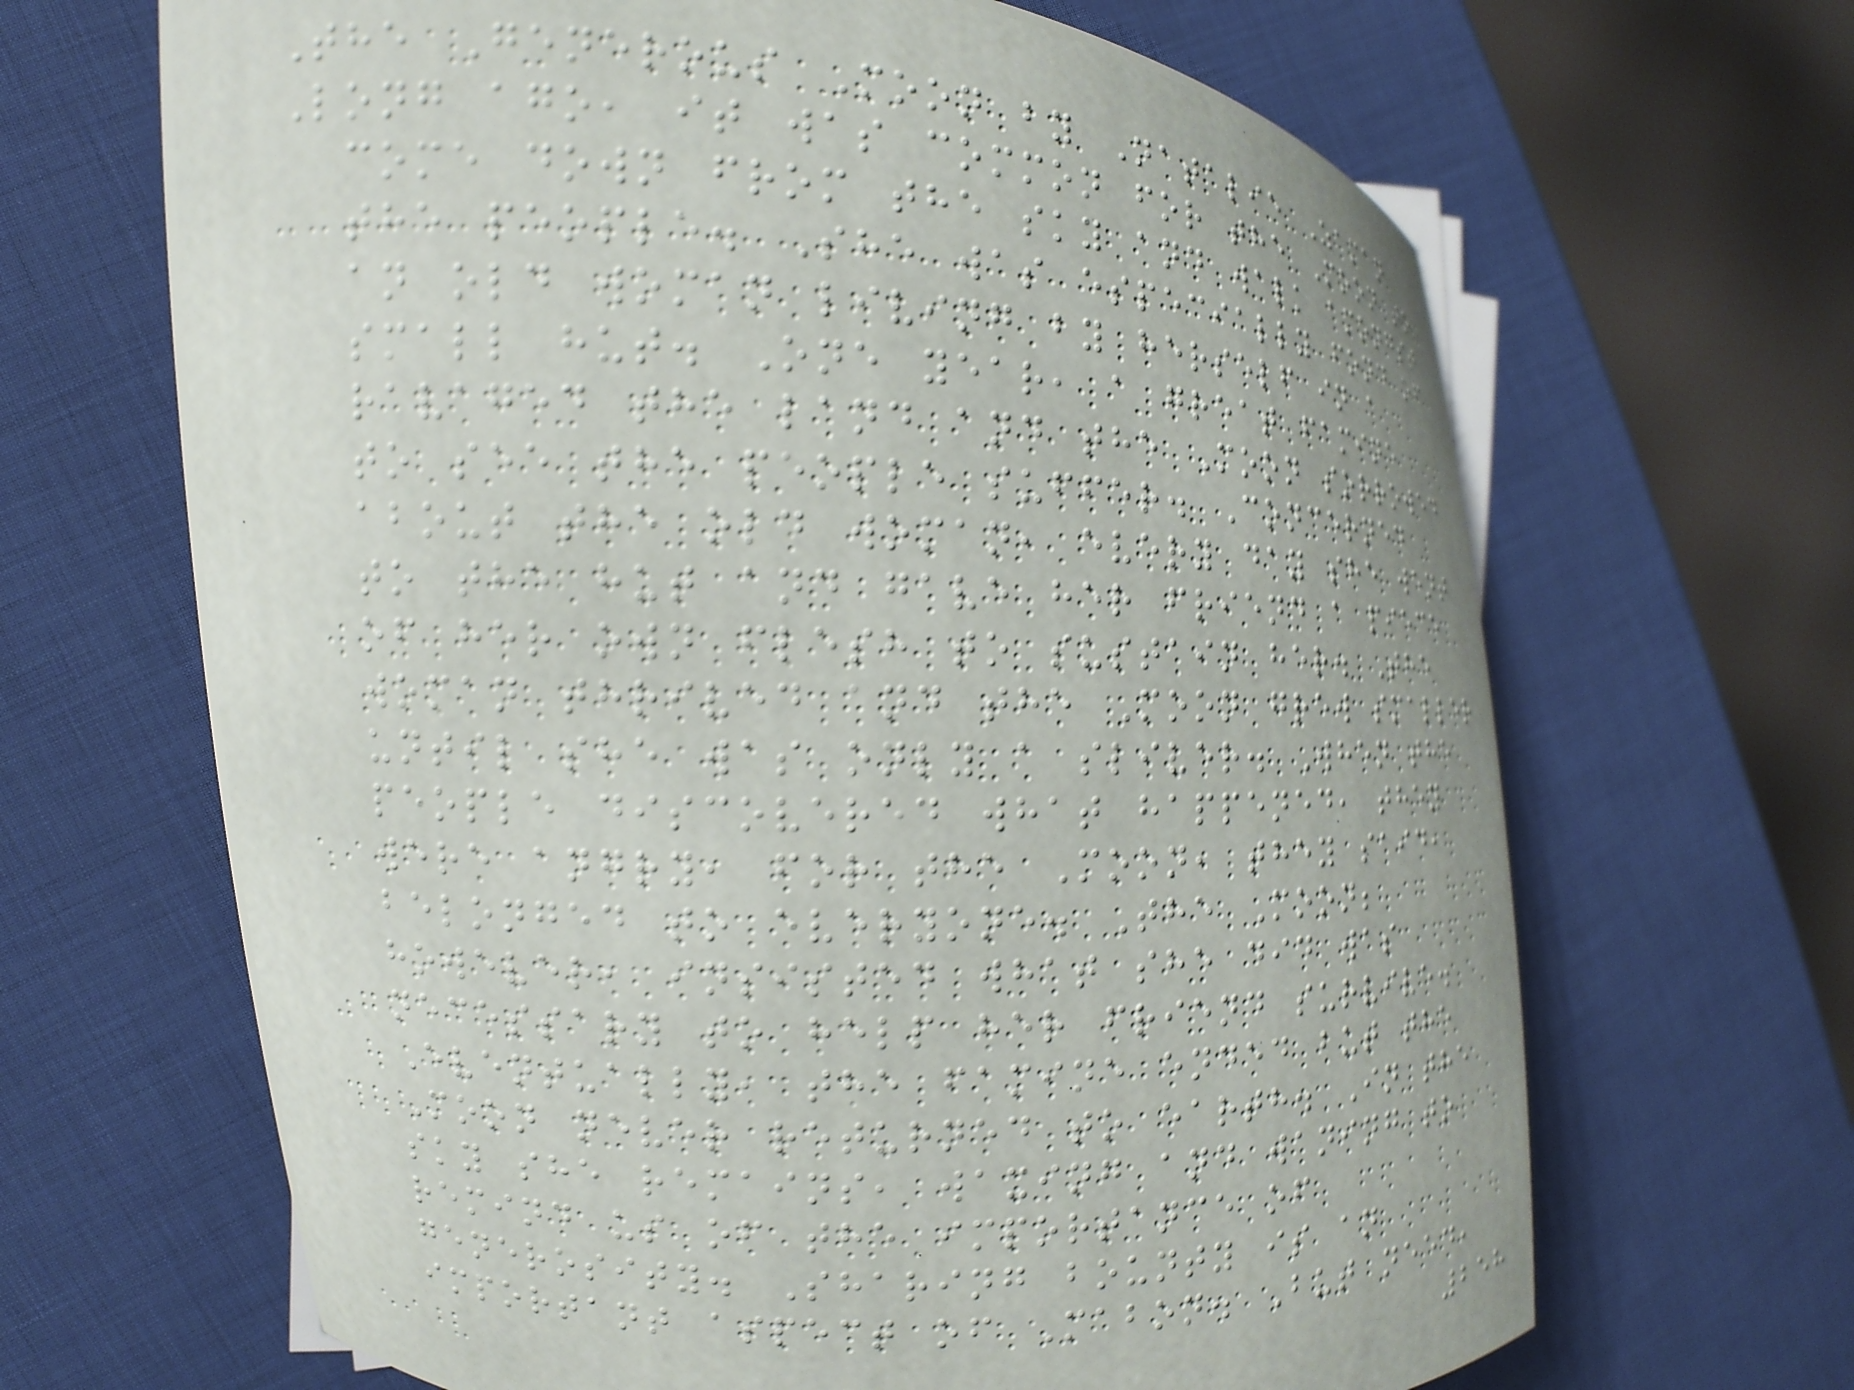The Generous Moon by Natalie Zaman
Long ago, it was common for the Moon to
come down from the sky and walk amongst
the people. She was especially fond of
an old woman living by herself in a
small hut. One year, a great famine
ravaged the land and the Moon sorrowed
to see the people suffer. Concerned
about the old woman, every day she went
to the hut and gave her friend a piece
of her own flesh to sustain her. The
woman thrived and the Moon grew smaller
until she was only a sliver. When the
people discovered what happened, they
were angry, for the Moon, they said,
belonged to everyone. The Moon;
however, insisted what she did was
necessary to help her friend survive.
Eventually, the famine ended but the
Moon never returned to earth. In the
sky she remains, waxing and waning to
remind us of the importance of
generosity. Sharing bounty is an
important aspect of Mabon. But need,
258
